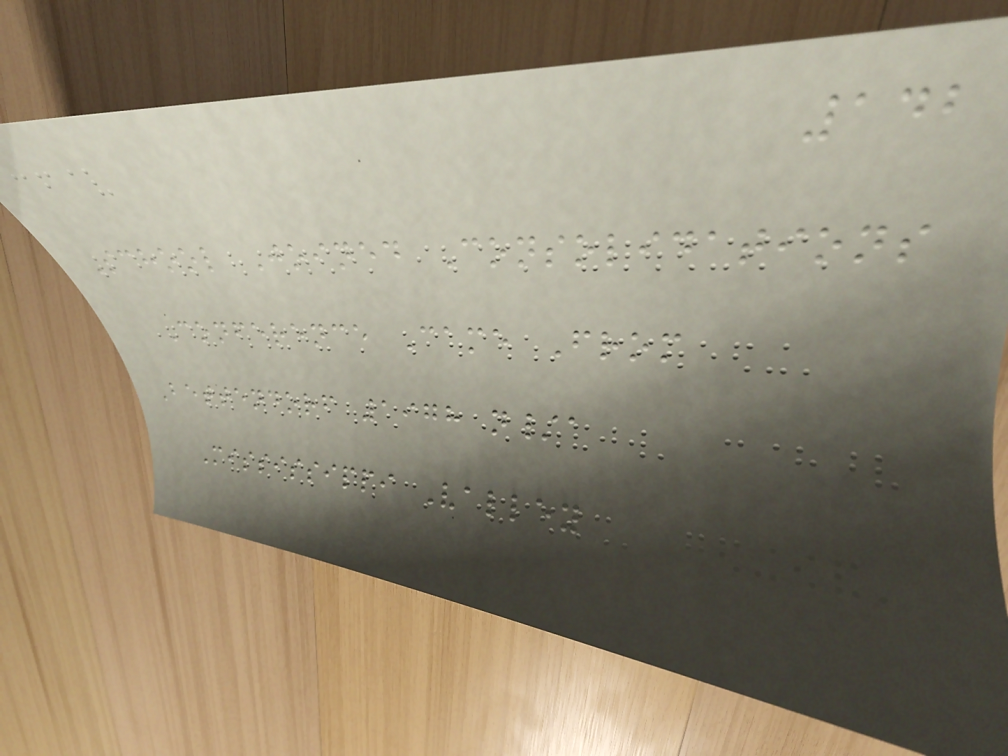142
School Joined Consolidations
Conference Came From
Bettendorf 1978 n/a
Mississippi Valley
